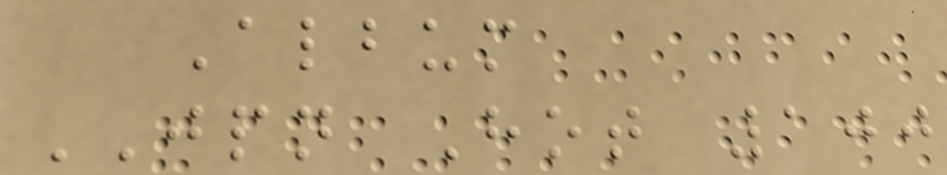Album
JPN Hot 100
